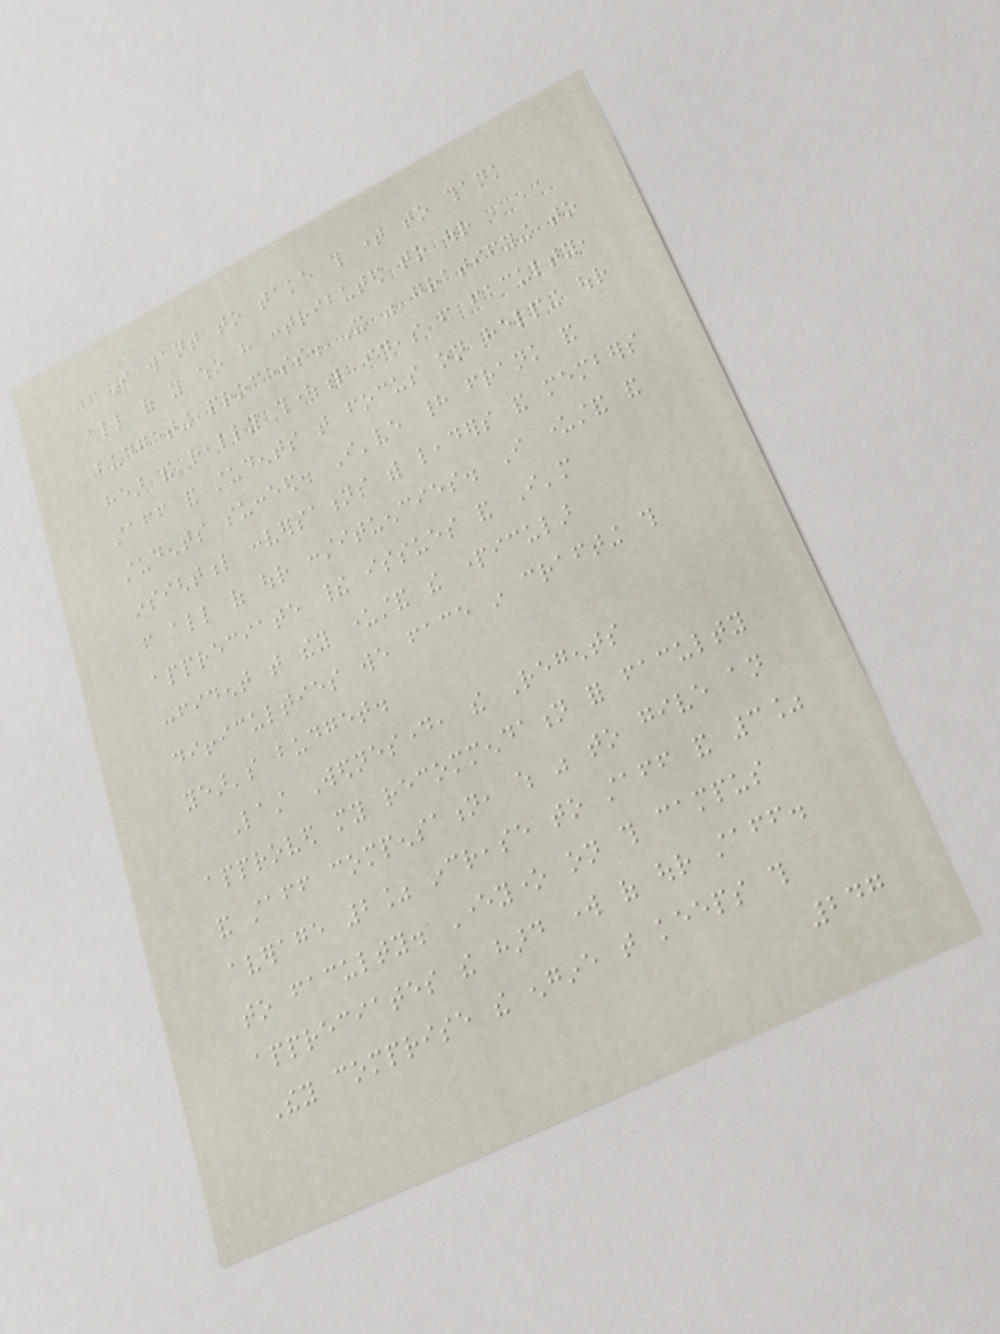I want to take this time to thank
all of you who have contributed to our
budgeting process. It was gratifying to
hear the really thoughtful ideas from faculty,
staff and students that focus on helping our
students succeed. I've had frank and
insightful conversations with leaders and members
from all of our constituencies. I understand and
appreciate their issues and I'm
confident that they understand the particular
difficulties we face in crafting this
year's budget.
Last Wednesday, the Regents
approved my recommendation for faculty
and staff compensation, which was to give an
average 2% increase to staff and 3%
to faculty. Everyone on this campus
appreciates the hard work of our staff.
They comprise the engine that keeps this
247
